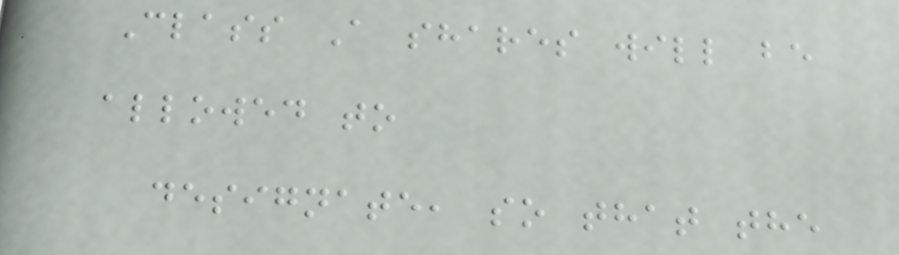Class A shares will be
allowed to
designate, so that the
